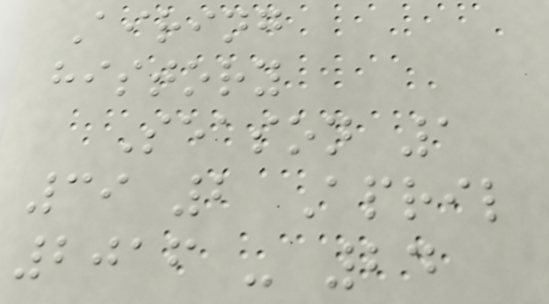Airing
history
Season 1
39 2 April
2016 - 24
